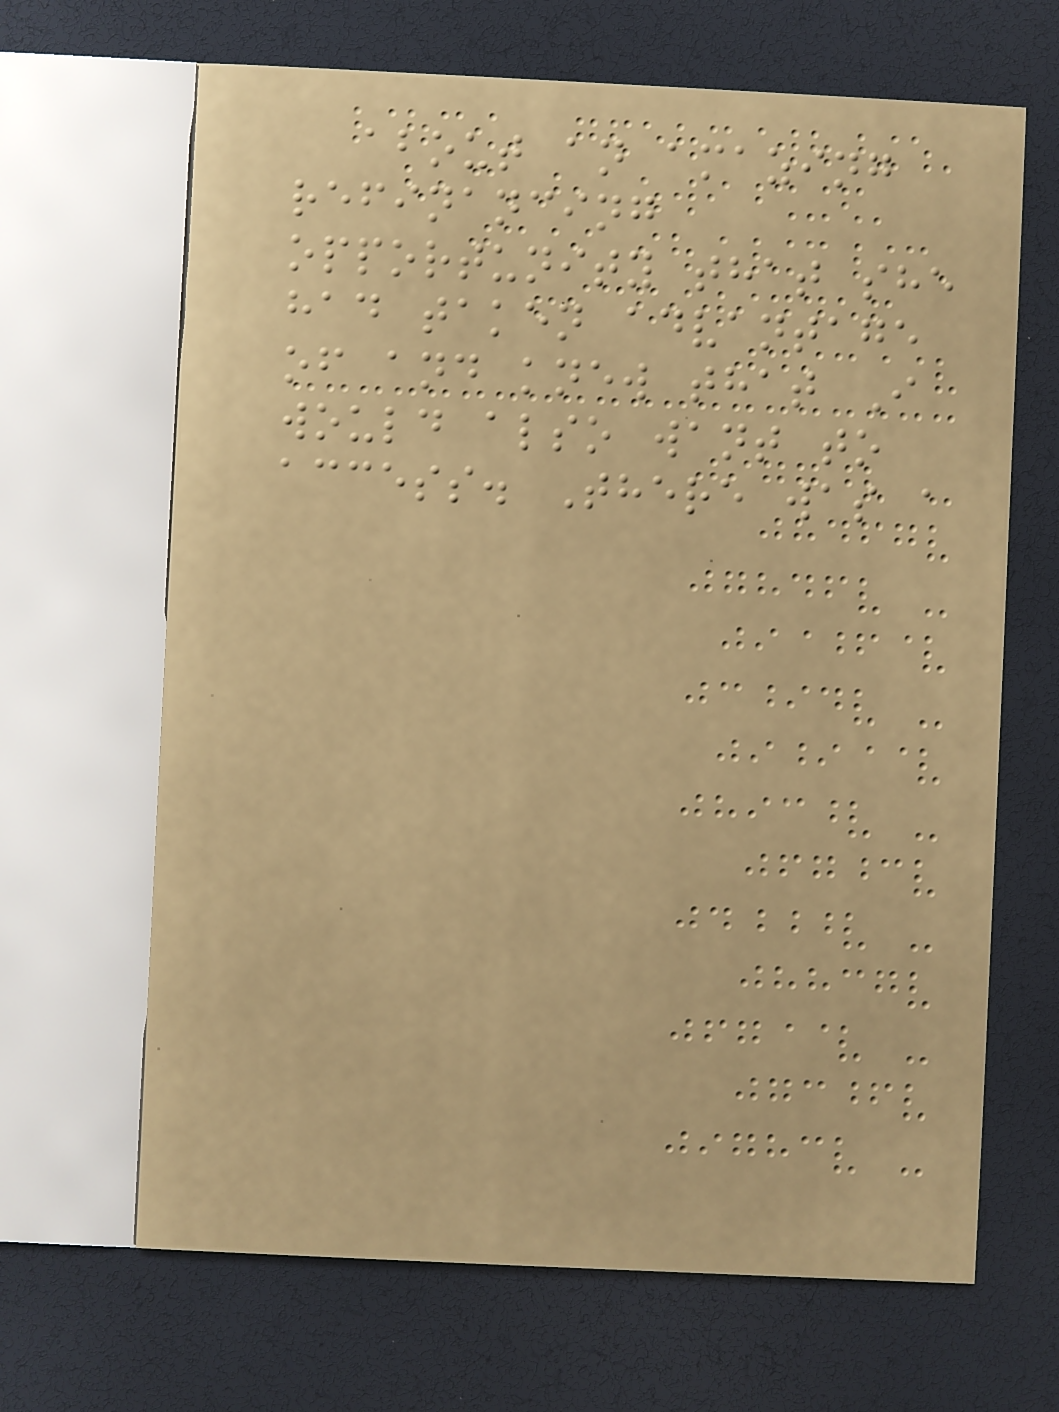about an amazing
refinancing
opportunity that she
had taken advantage
of and knew that I
would also want to
access. There was a
